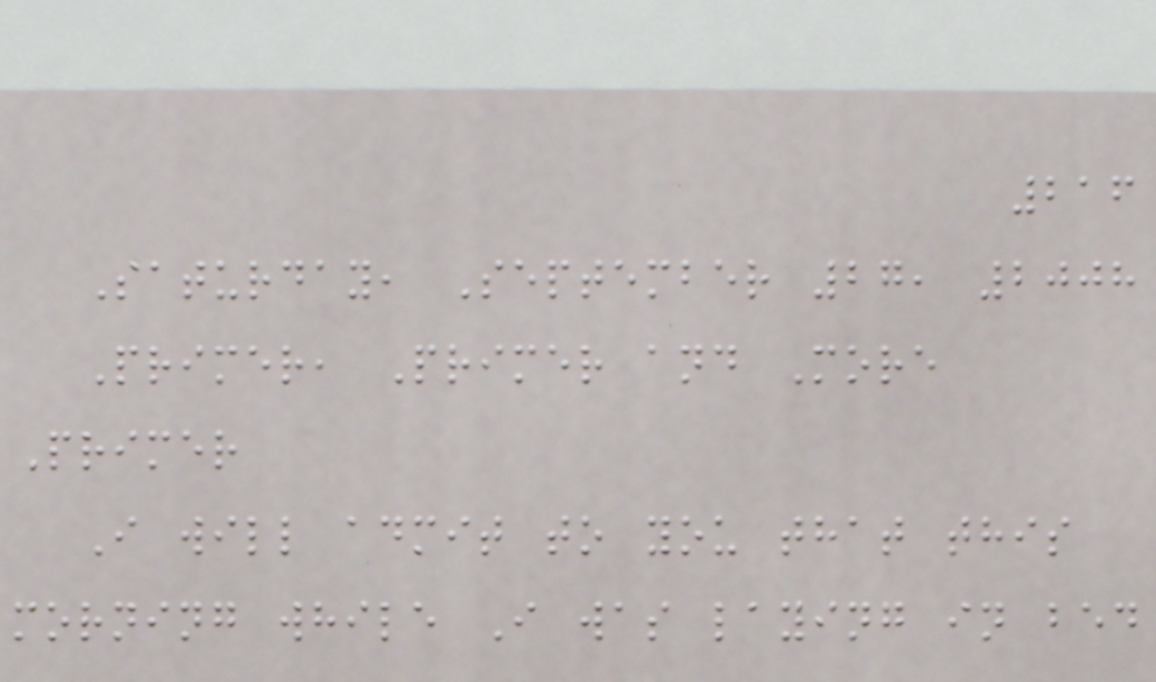216
Saturday, September 27, 2008
Primer, Primer and More
Primer
I will admit to you that this
morning while I was laying in bed
